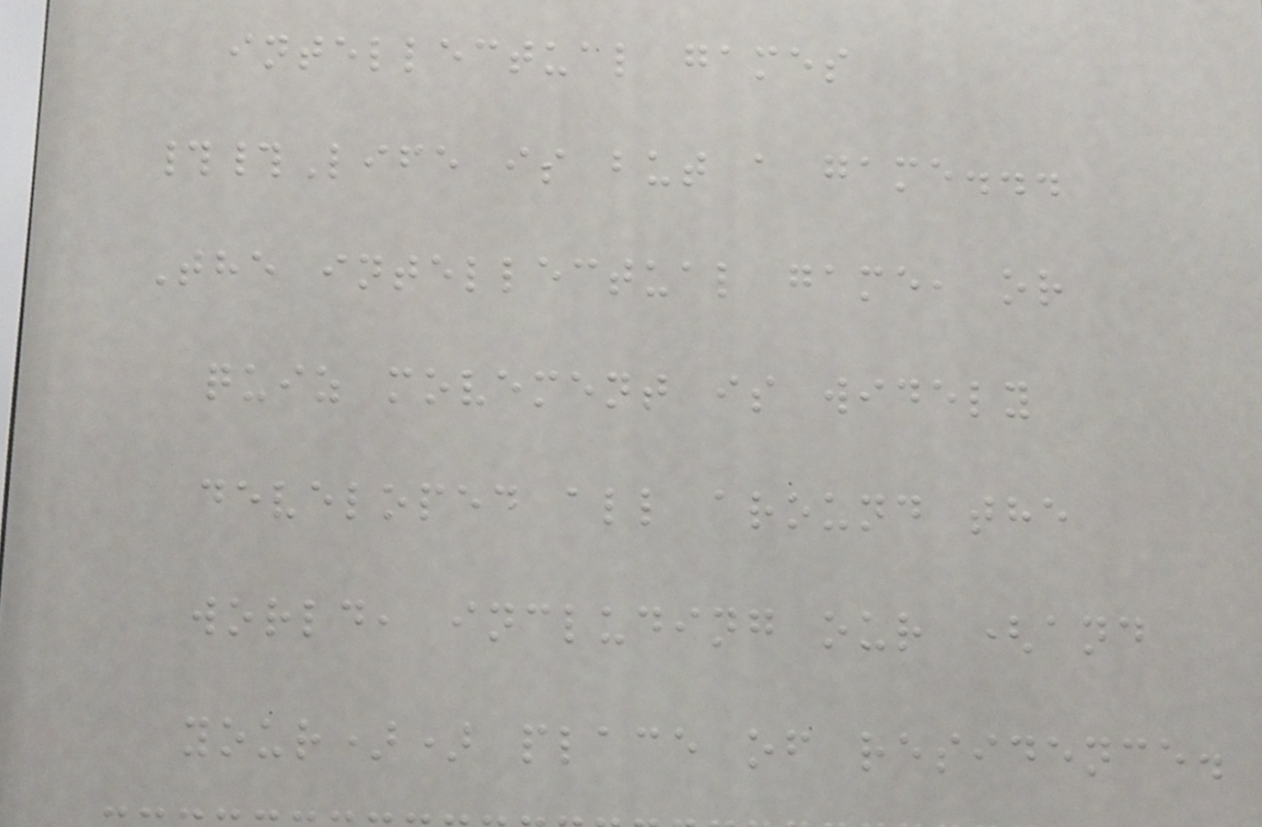intellectual games
##Life is but a game...
The intellectual game, or
quiz movement is widely
developed all around the
world, including our (and
your)) place of residence.
